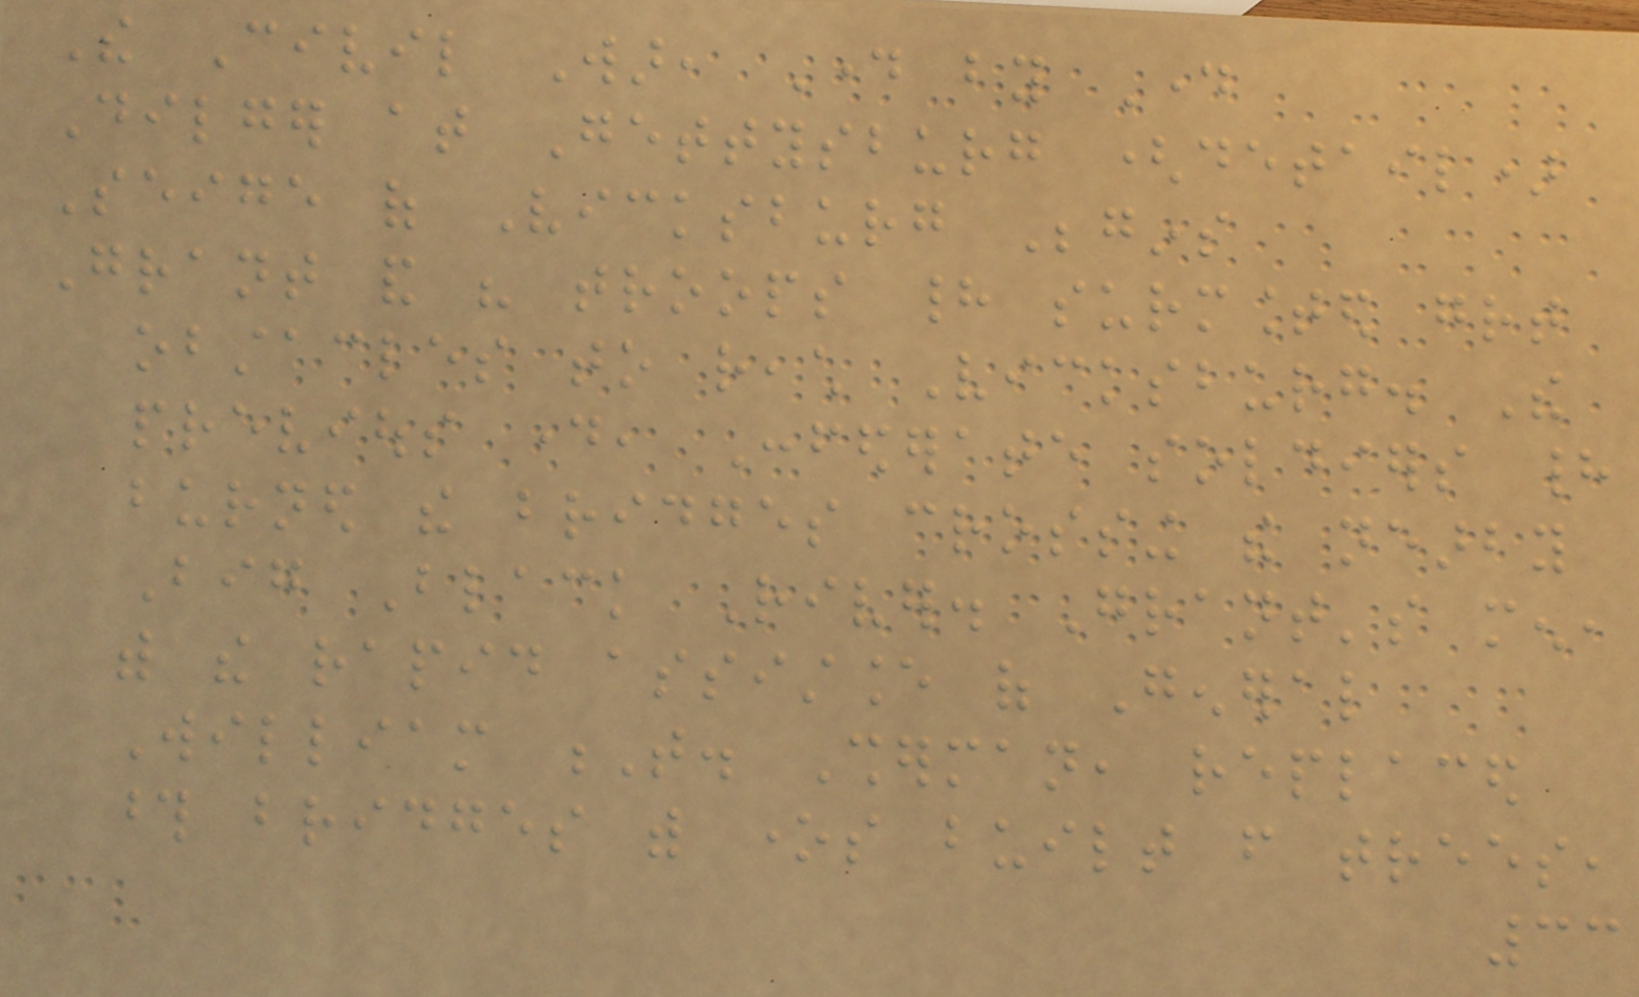The Civil War, Day by Day
Dilger at Gettysburg (detail)
Seige of Vicksburg Begins
Grant and his troops had surmounted great
obstacles to reach Vicksburg. The
previous day, Confederate soldiers had
burned the bridges crossing the nearby
Big Black River. Grant's men,
with the rapid assistance of General
William T. Sherman, replaced
those bridges with ones built from trees,
33
